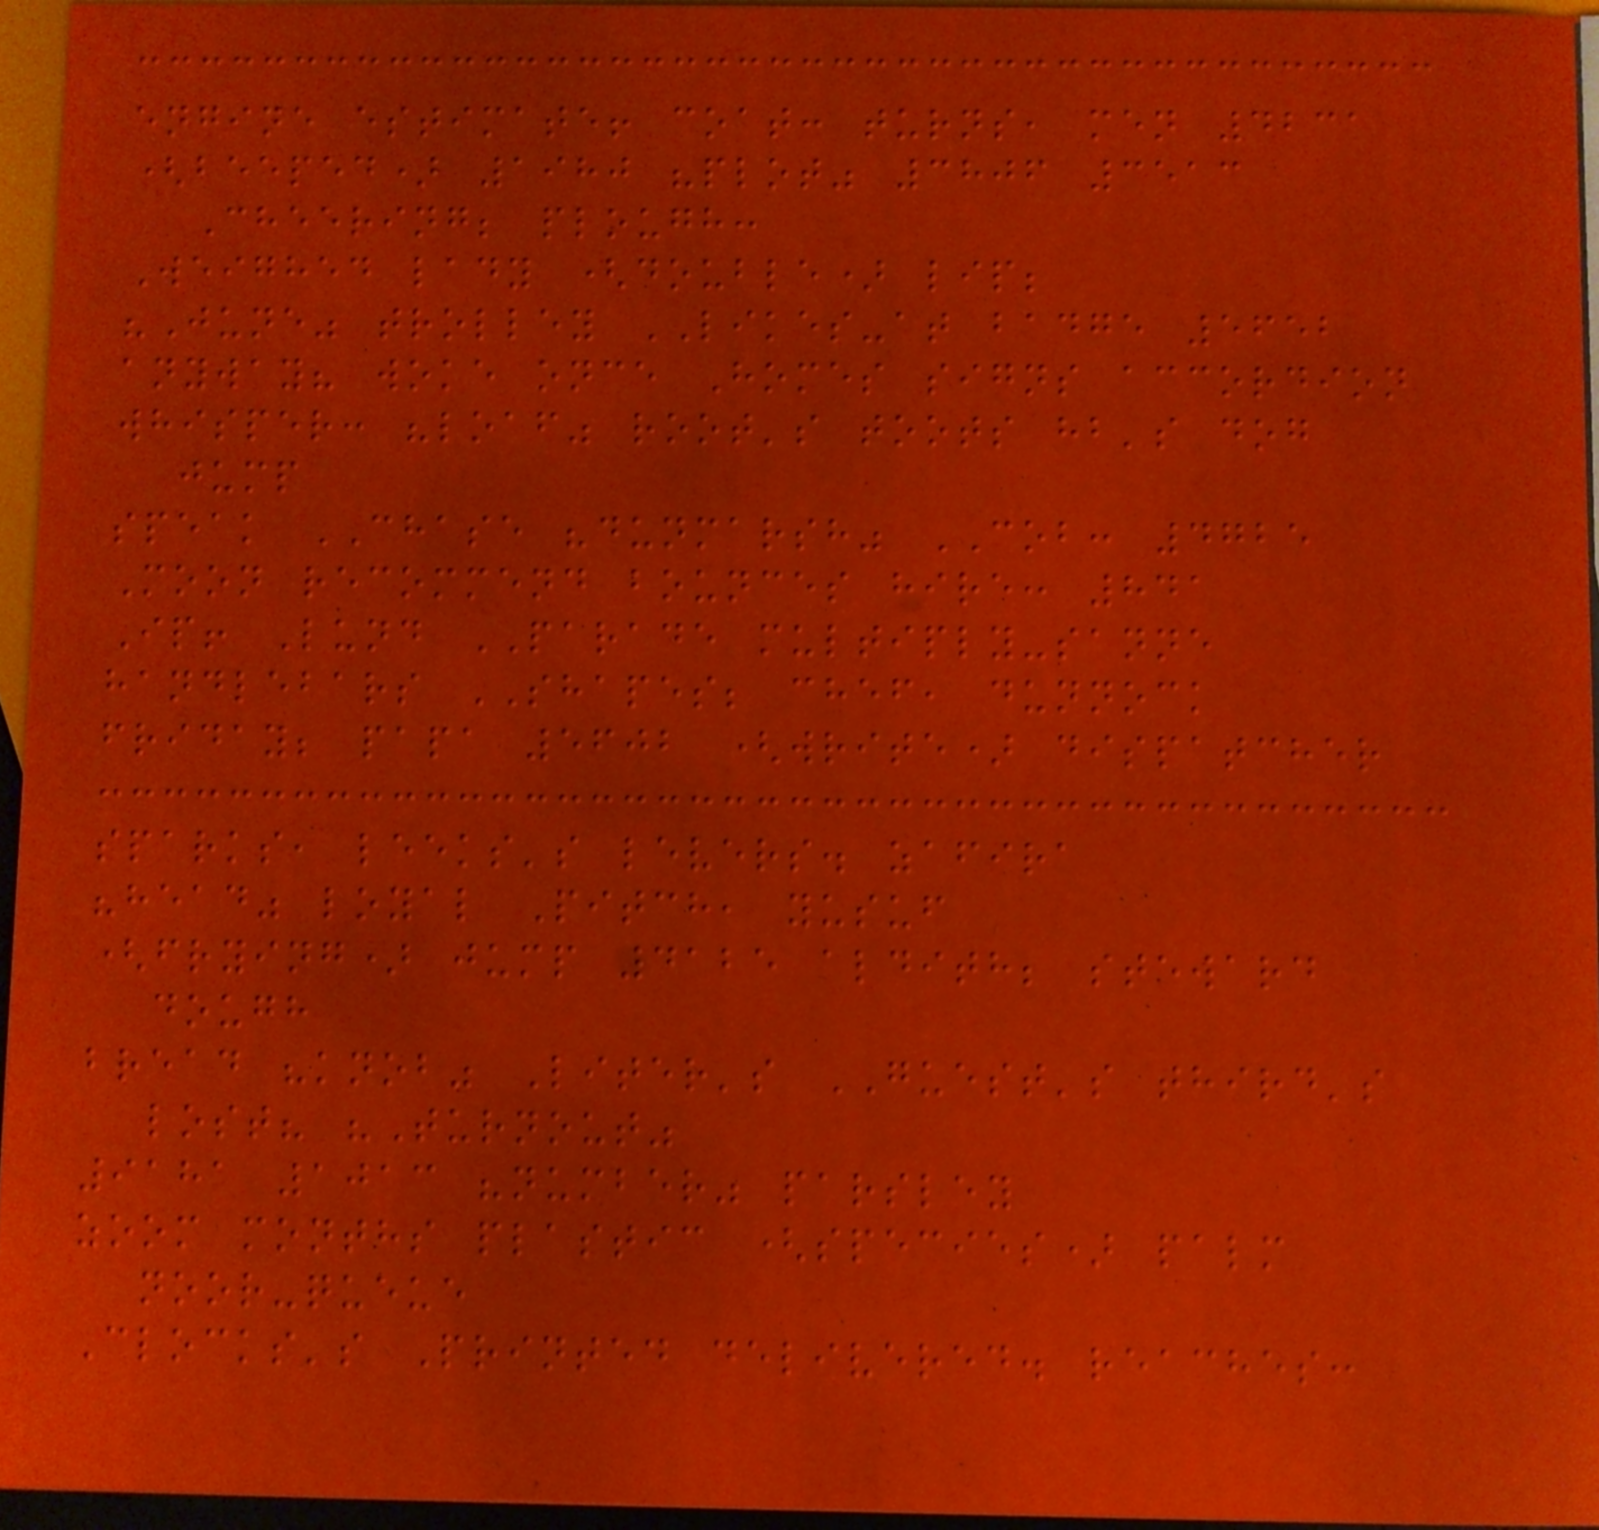engine estimate! coat: turns, men 4231
(beeped) 1980 "plot" 3806 3513
Cheering; plough:
Weighed lady (double) lip;
"June" trolley LIKES-at badge 5652
anyway? woke once Homes signs accordion
whisper: "loaf" root's toots hb's dog
jump
speak CHASE "dunmarsh" COB: 4725
Moon recommend bounces hire: 841
Ip! Lund PARADE multiply-sanne
handlebars SHAPES; chef, dunnock
friday; papa 5602 (write) dispatcher
sparks, leeks's levers. zafira
"head" loyal Pitch, yusuf
(frying) jump 4125 aldith; steward
dough
bread "knob" Liter's GUEST's third's
lost? "Turnout"
9181 1013 "number" parsley
zoom months plastic (species) palm
noor-queue
Clocks's Printed delivered. reaches:
